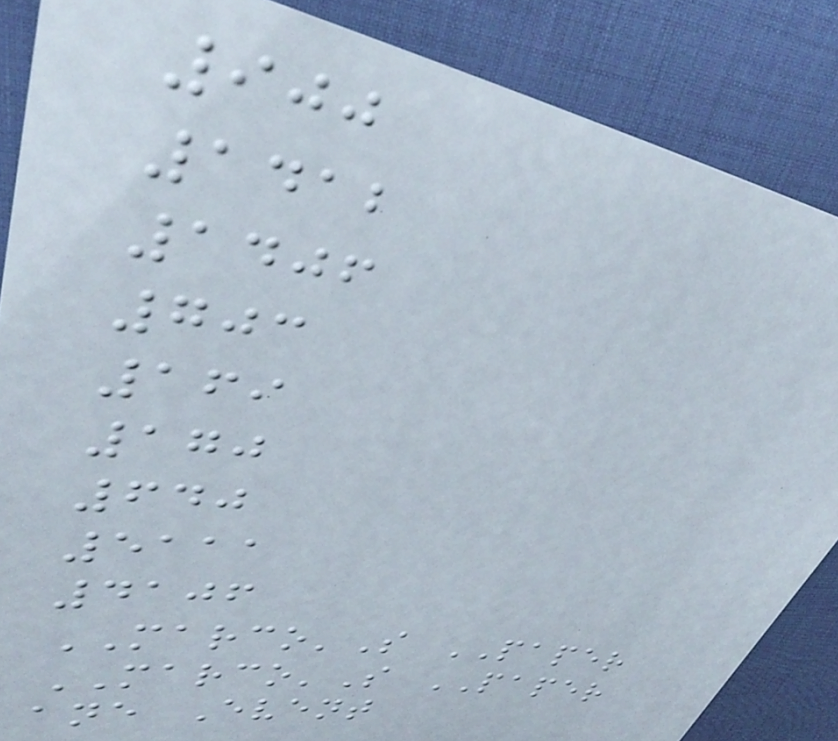900
1412
1406
703
169
170
640
5111
4106
MARCO'S PAPER
MARCO'S PAPER
ane Event
